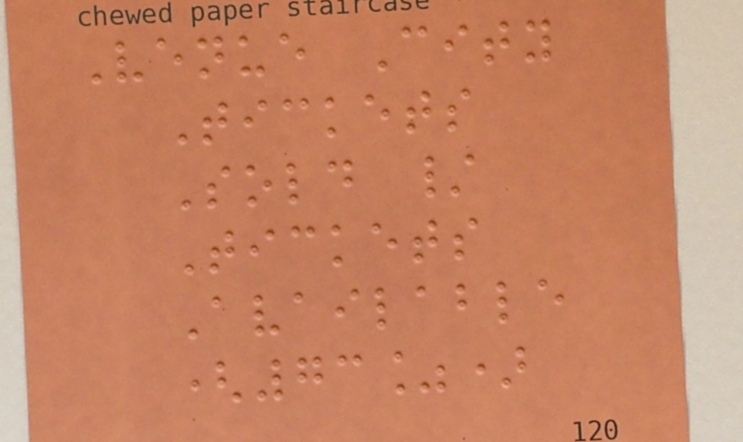Venue City
Tickets
Sold /
Tickets
Available
(73%)
